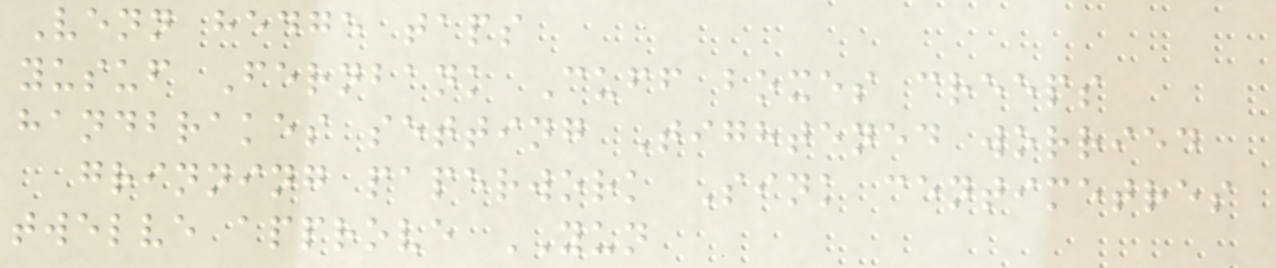Venn hedge taps
yusuf Fernbank Cuff boxes creeps
handbrakes setting Tightened worried
grinning paperwork Sink centimetres
twelve approve YUN
